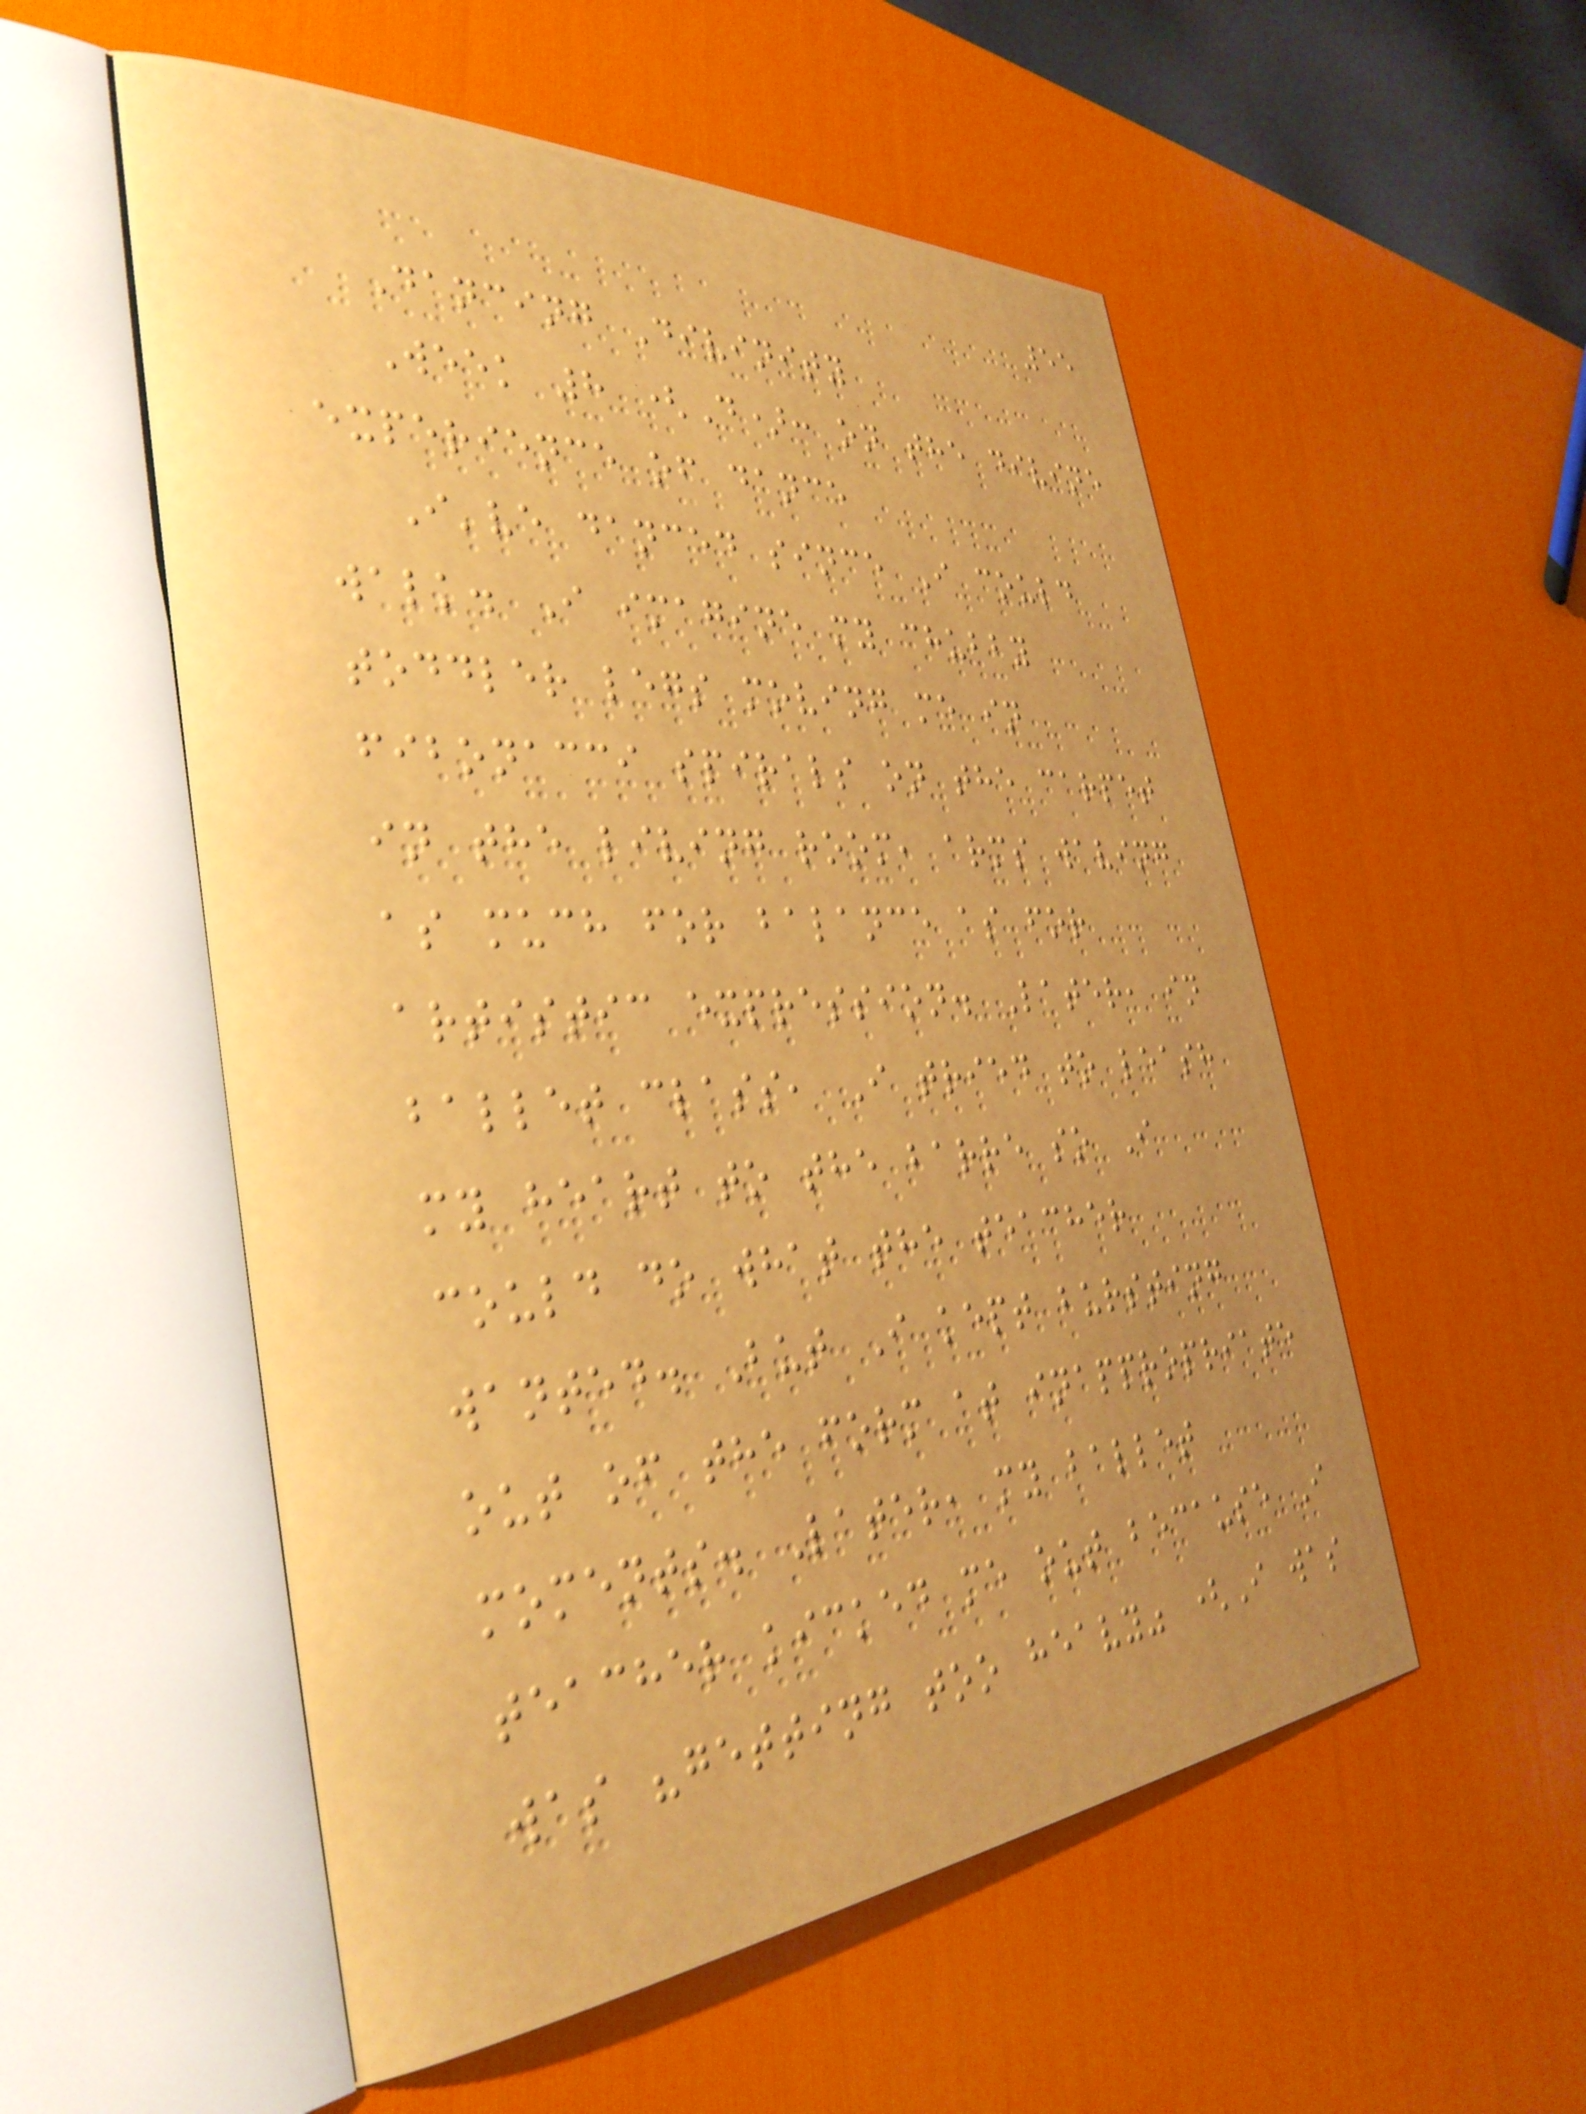55
Dancing Divinity
Week 8 (D): on the divine
experience of dance
I've danced since I could
walk. I imagine my chubby
toddler legs moving me in
fibonacci spirals on the carpet
in the living room, arms waving
as much for balance as for
artistic expression. Later, in
ballet class, I tried to leash
my heart to the barre so I
could do what the teacher
wanted. But I kept bursting
out of the form at inappropriate
moments. Later, my ballet
teacher kicked me out because I
was "getting too heavy" (I was
